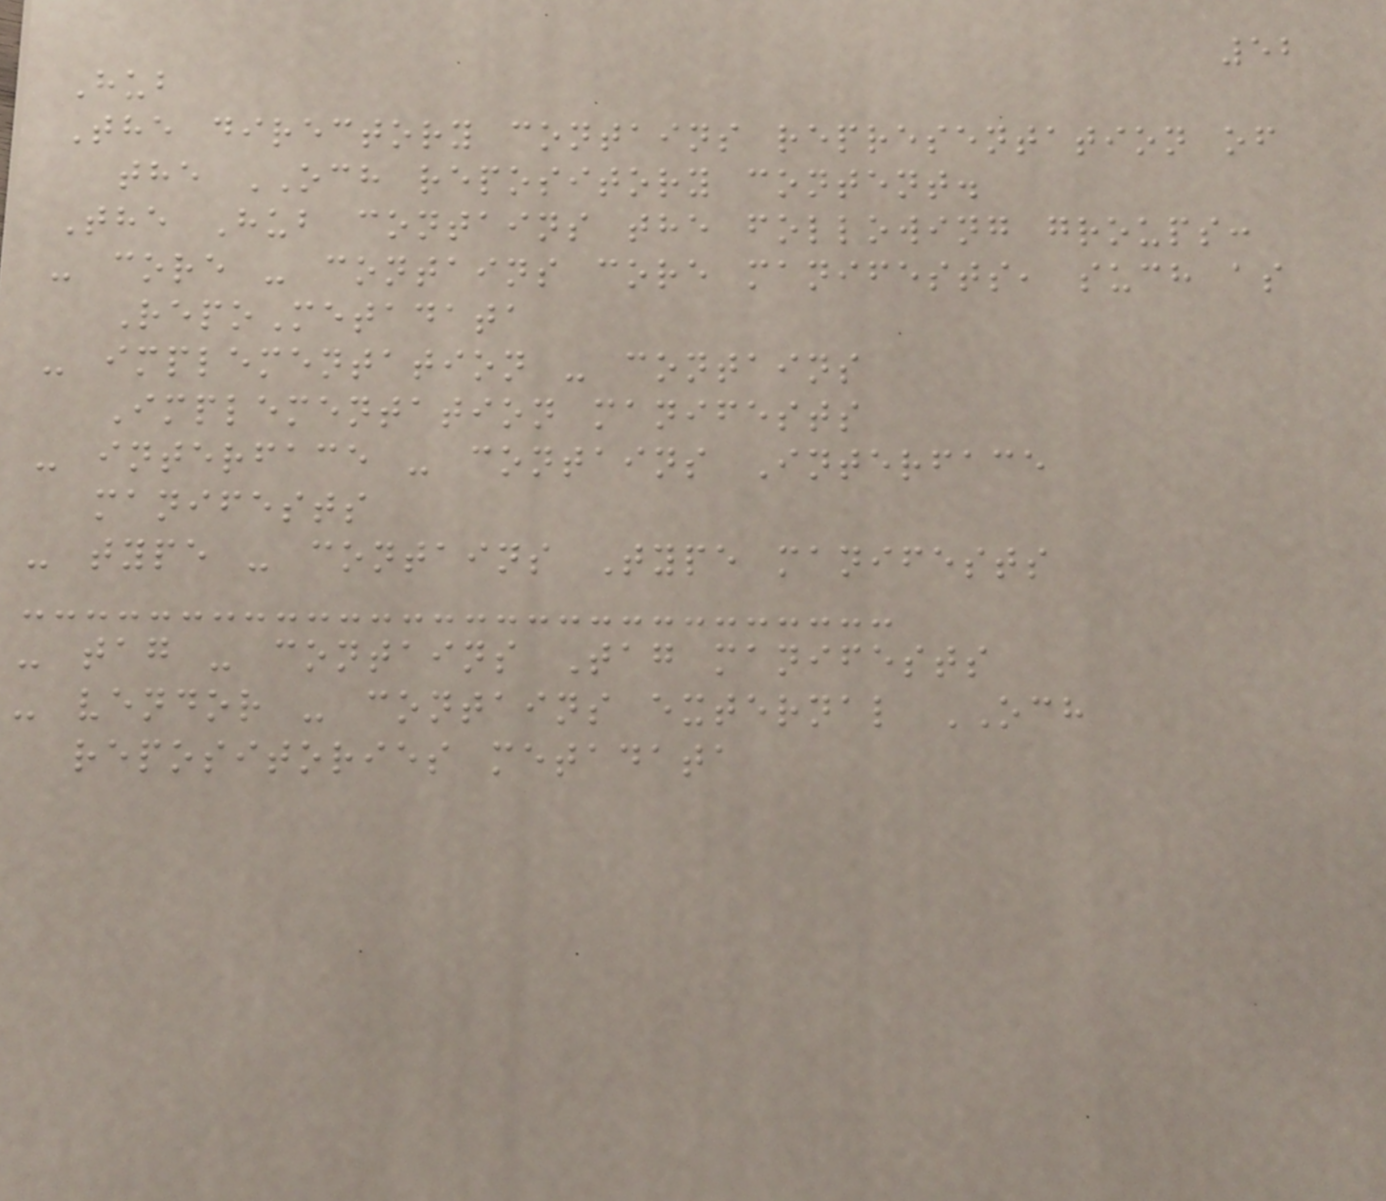52
Hub
The directory contains representation of
the OCH repository content.
The Hub contains the following groups:
- core - contains core manifests, such as
RepoMetadata
- implementation - contains
Implementation manifests
- interface - contains Interface
manifests
- type - contains Type manifests
- tag - contains Tag manifests
- vendor - contains external OCH
repositories metadata
